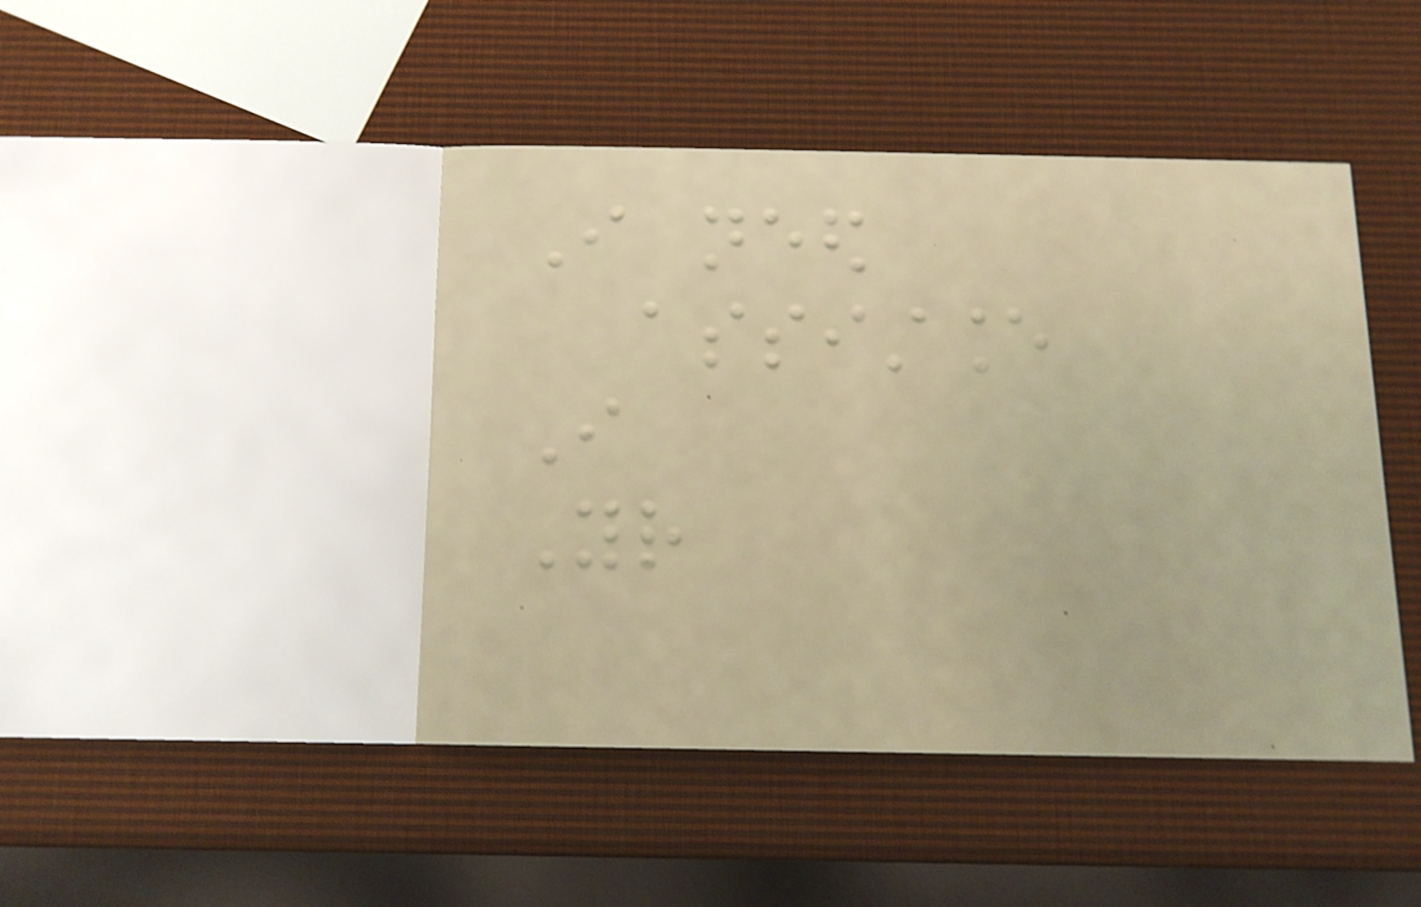I need
assistance
I
Your
